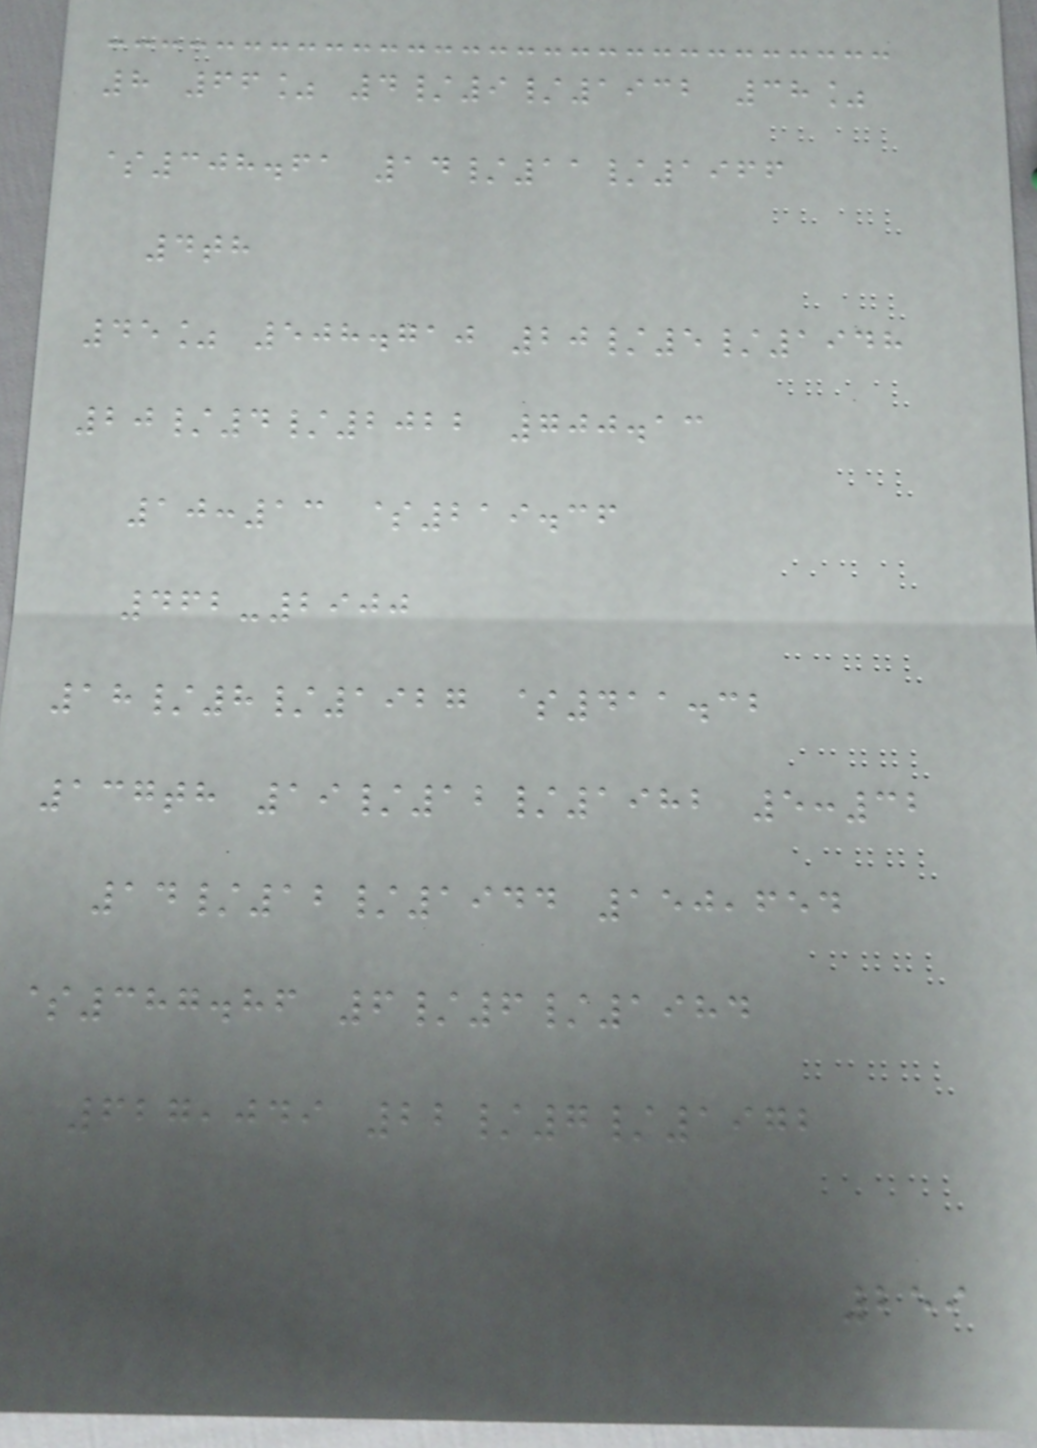8 66% 4/9/1932 38%
$308.61 14/11/1966
4th
45% 508.710 20/5/1948
20/4/2022 700.13
10:13 $219.36
462-2900
18/8/1927 $411.32
137th 19/12/1982 5:32
14/12/1944 150,654
$387.86 6/6/1984
627,049 22/7/1972
259
